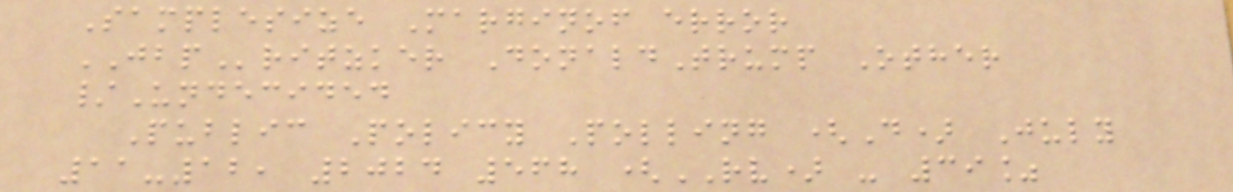Samplesize Marginof error
JBPritzker DonaldTrump Other
/Undecided
Public Policy Polling (D) July
11-12, 2024 568 (RV) - 39%
